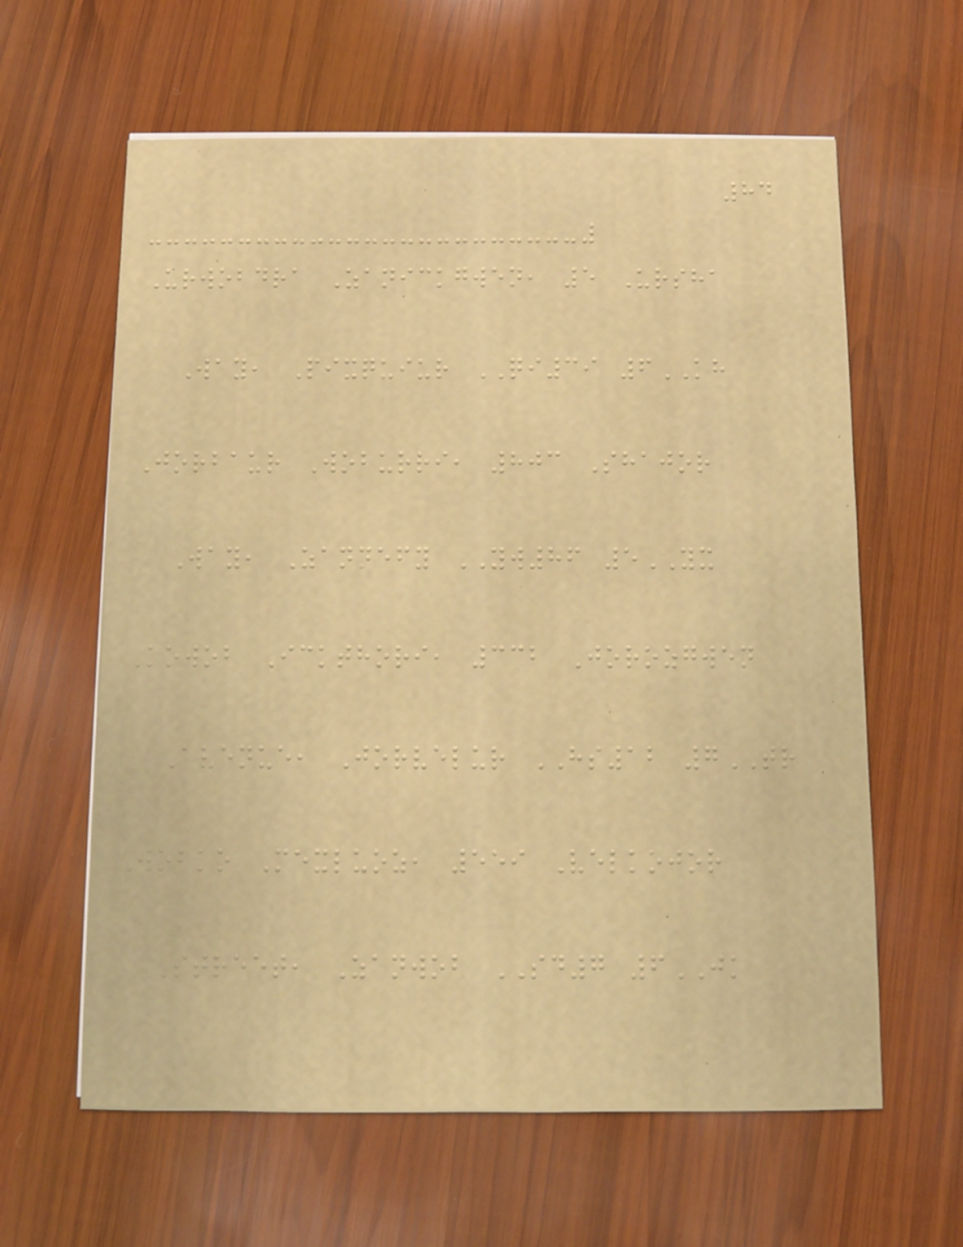84
Urwobdra Zanickgwen, 5 Ursha
Way, Pixquiur QI39 6KH
Jorbaur Woburri, 803 Shajor
Way, Zannefy YW86 5YX
Kowob Ickthori, 332 Jorozgwen
Avenue, Jorvelur HS12 7TR
Wobko Mexluoz, 559 Velkojor
Street, Zanwob SD7 6JK
